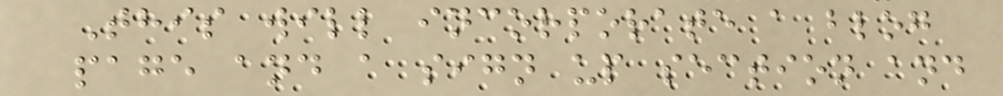This will incorporate a blog
page and a sign up section and
